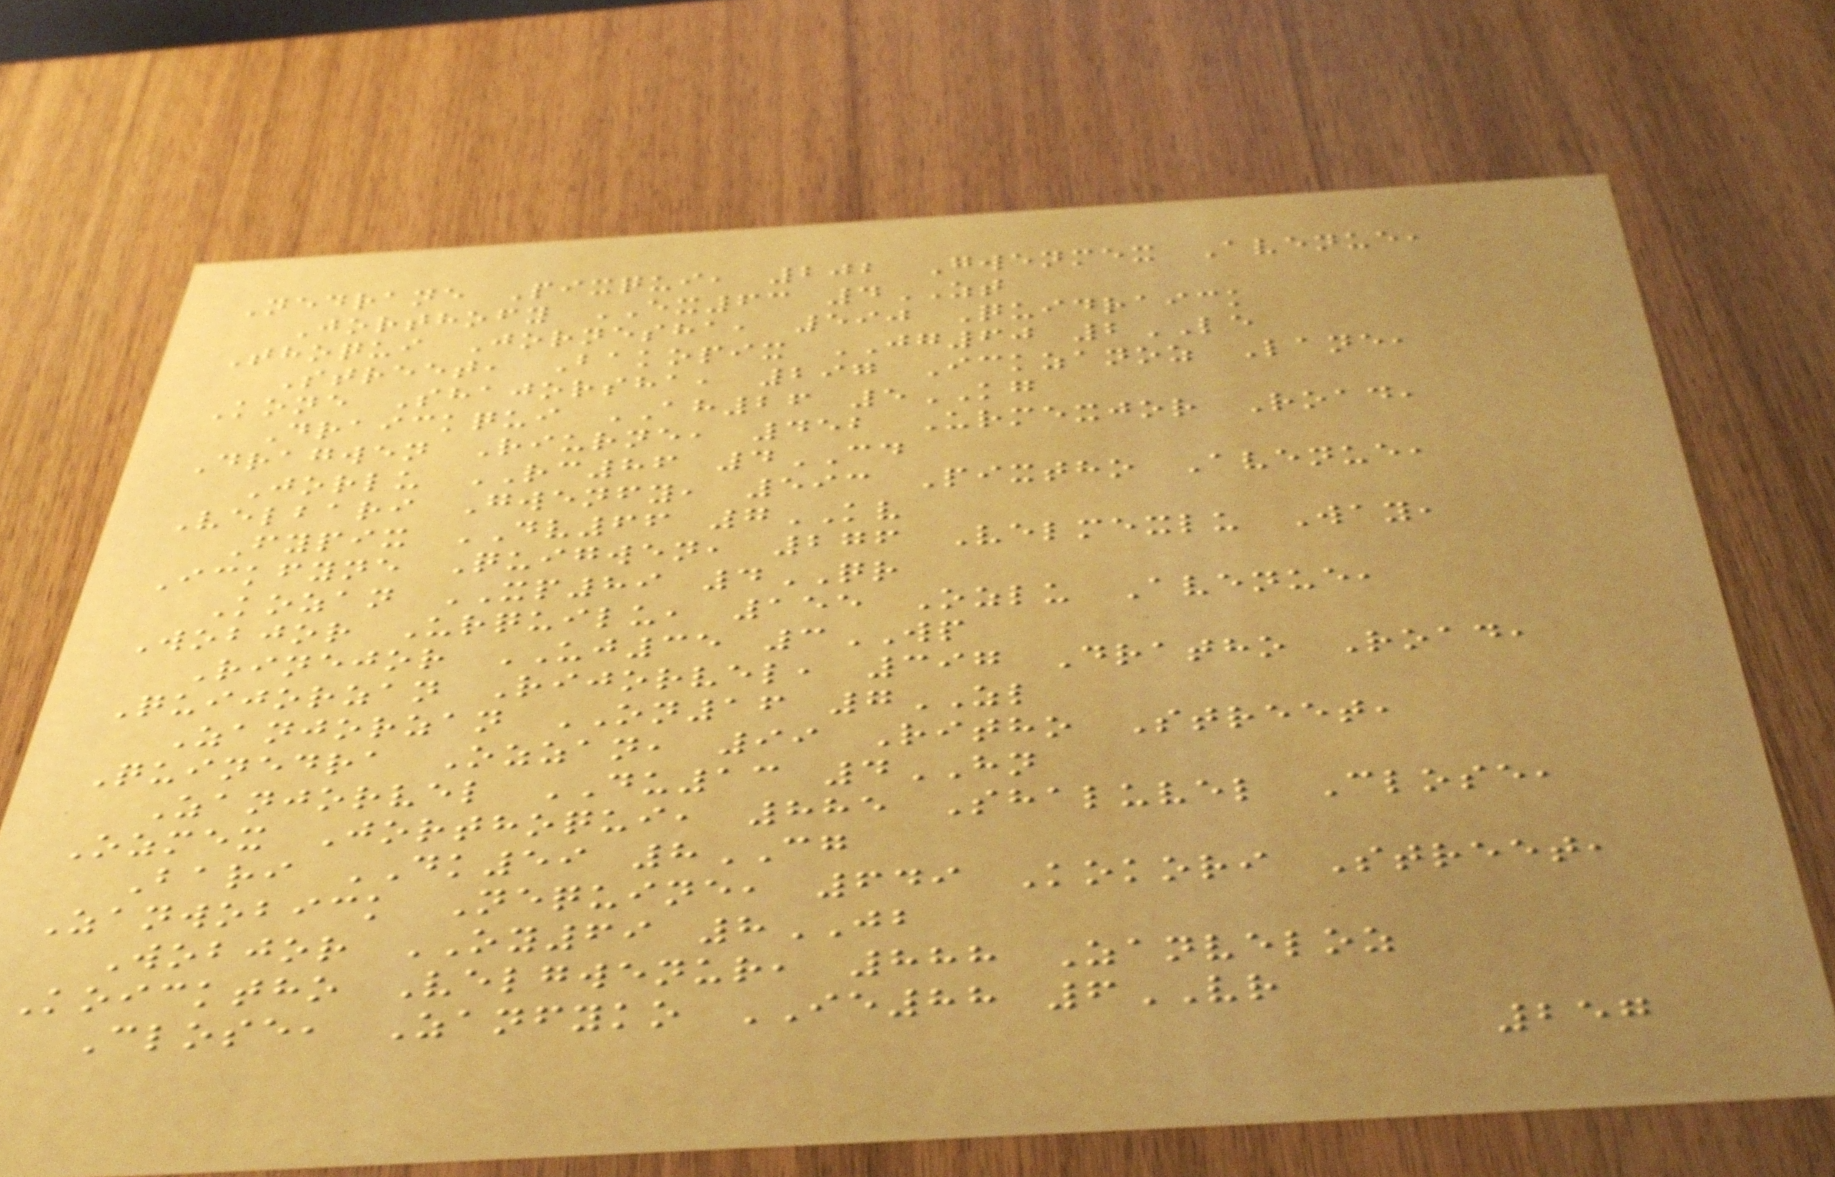Nedrane Pixqui, 202 Gwenmex Avenue,
Jorthofy EX63 4ZT
Thoqui Jornesha, 590 Quidraick
Street, Bakopix JG60 2LE
Kone Shajorsha, 297 Ickzanoz Lane,
Draickqui AH26 5KG
Dragwen Riurne, 452 Urmexjor Road,
Jorlu RC86 4CD
Velbari Gwenfy, 593 Pixtho Avenue,
Fypix DV66 7KV
Ickfyne Quigwen, 276 Velmexlu Way,
Kozan XP89 4QR
Wobjor Urquilu, 155 Ozlu Avenue,
Rinejor UJ35 3WP
Quijorzan Rijorvel, 397 Dratho Road,
Zanjorzan ON16 7ZL
Quinedra Ozzan, 99 Ritho Street,
Zanjorvel DU13 4HN
Ozmex Jorthoqui, 885 Shaluvel Close,
Bari DK59 8CG
Zanwobick Nequine, 649 Kokori Street,
Wobjor OY69 8JB
Koicktho Velgwenur, 888 Zanveloz
Close, Zanfyko IE88 6VR
257
